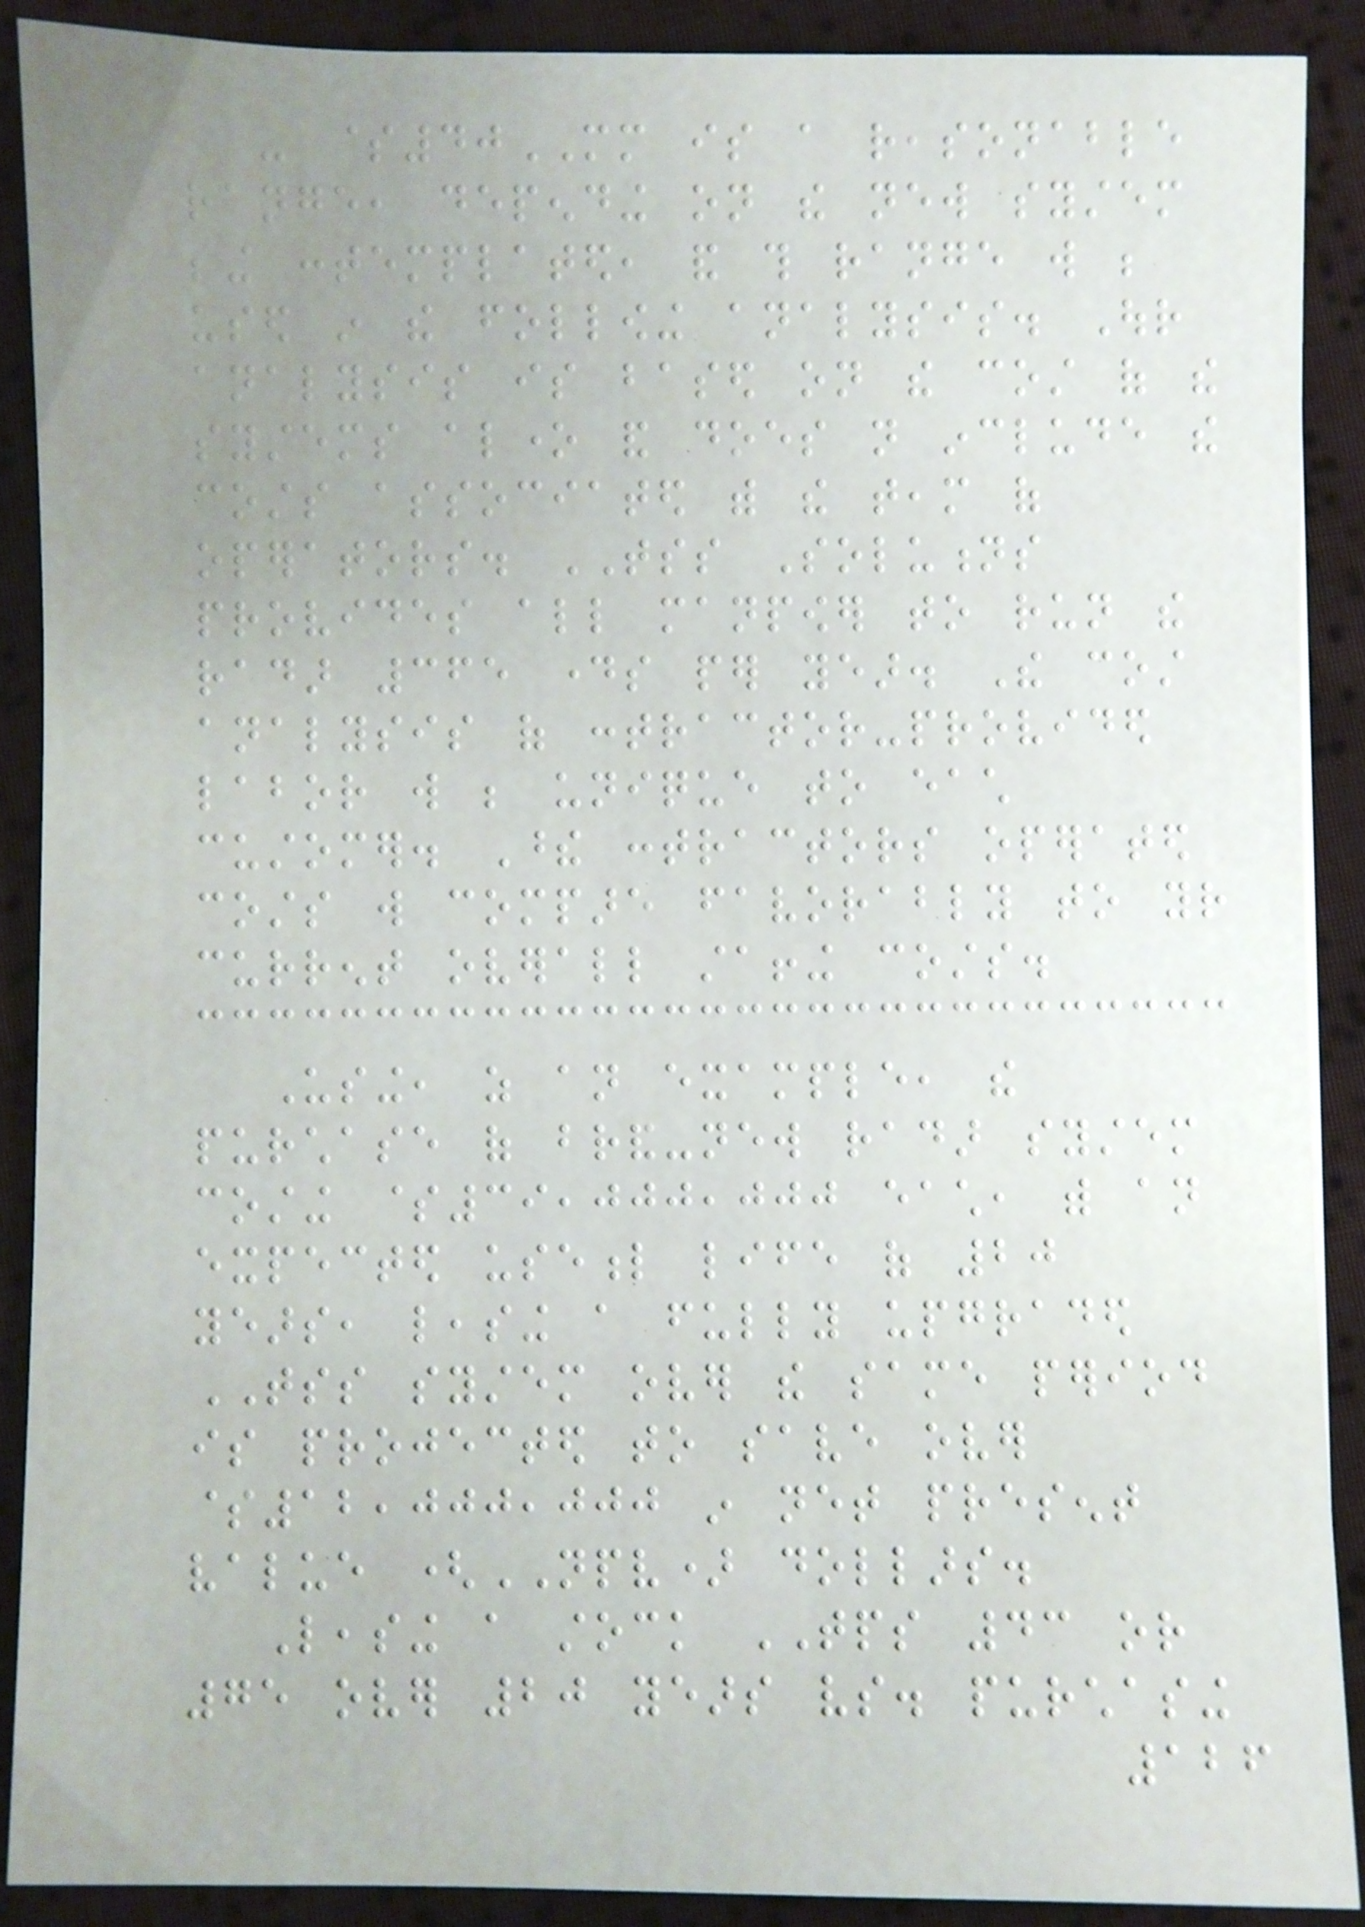- $40MM is a reasonable
range, depending on the new system
being contemplated, and this range will be
used in the following analysis. Our
analysis is based on the cost of the
systems alone and does not include the
costs associated with the team of
operators. TSS Solutions
provides all manpower to run the
radar 365 days per year. The cost
analysis of contractor-provided
labor will be unique to each
customer. These contractors operated
costs will compare favorably to your
current overall staffing costs.
Using, as an example, the
purchase of brand-new radar system
costing $39,000,000 each, with an
expected useful life of 20
years, leasing a fully upgraded
TSS system over the same period
is projected to save over
$12,000,000 in net present
value (NPV) dollars.
Leasing a stock TPS 43 or
75 over 20 years vs. purchasing
126
